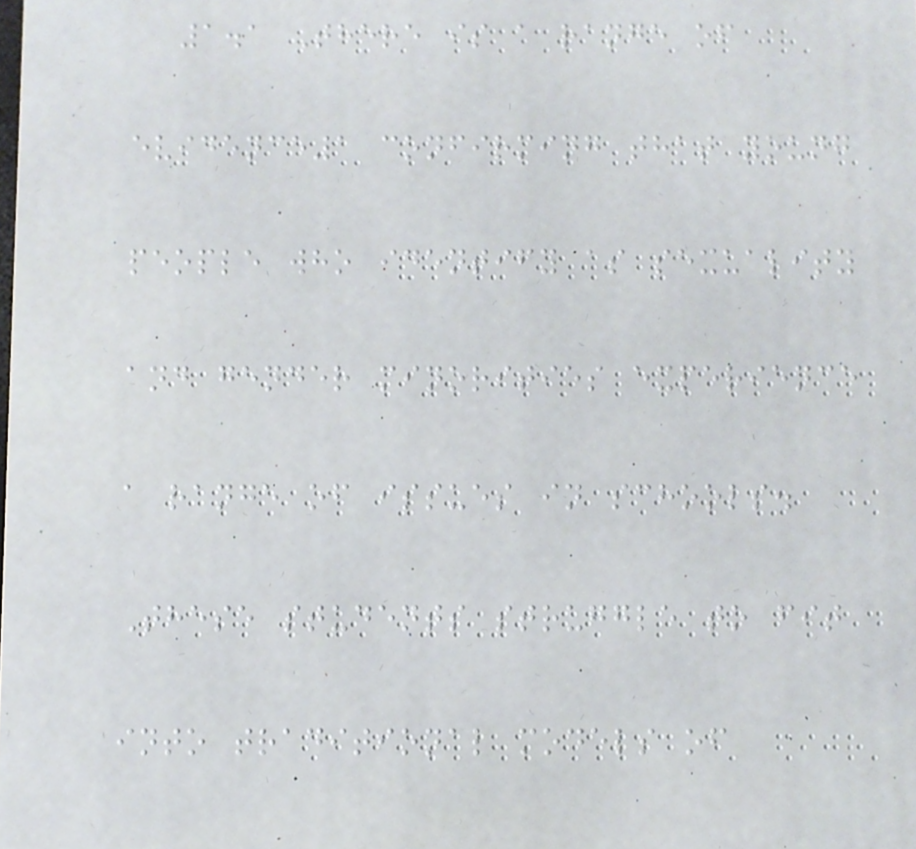1.1 There is a range of
evidence1 confirming that young
people who identify as sexuality
and gender minorities experience
a range of issues in schools.
These students struggle to fit
into traditional models of
